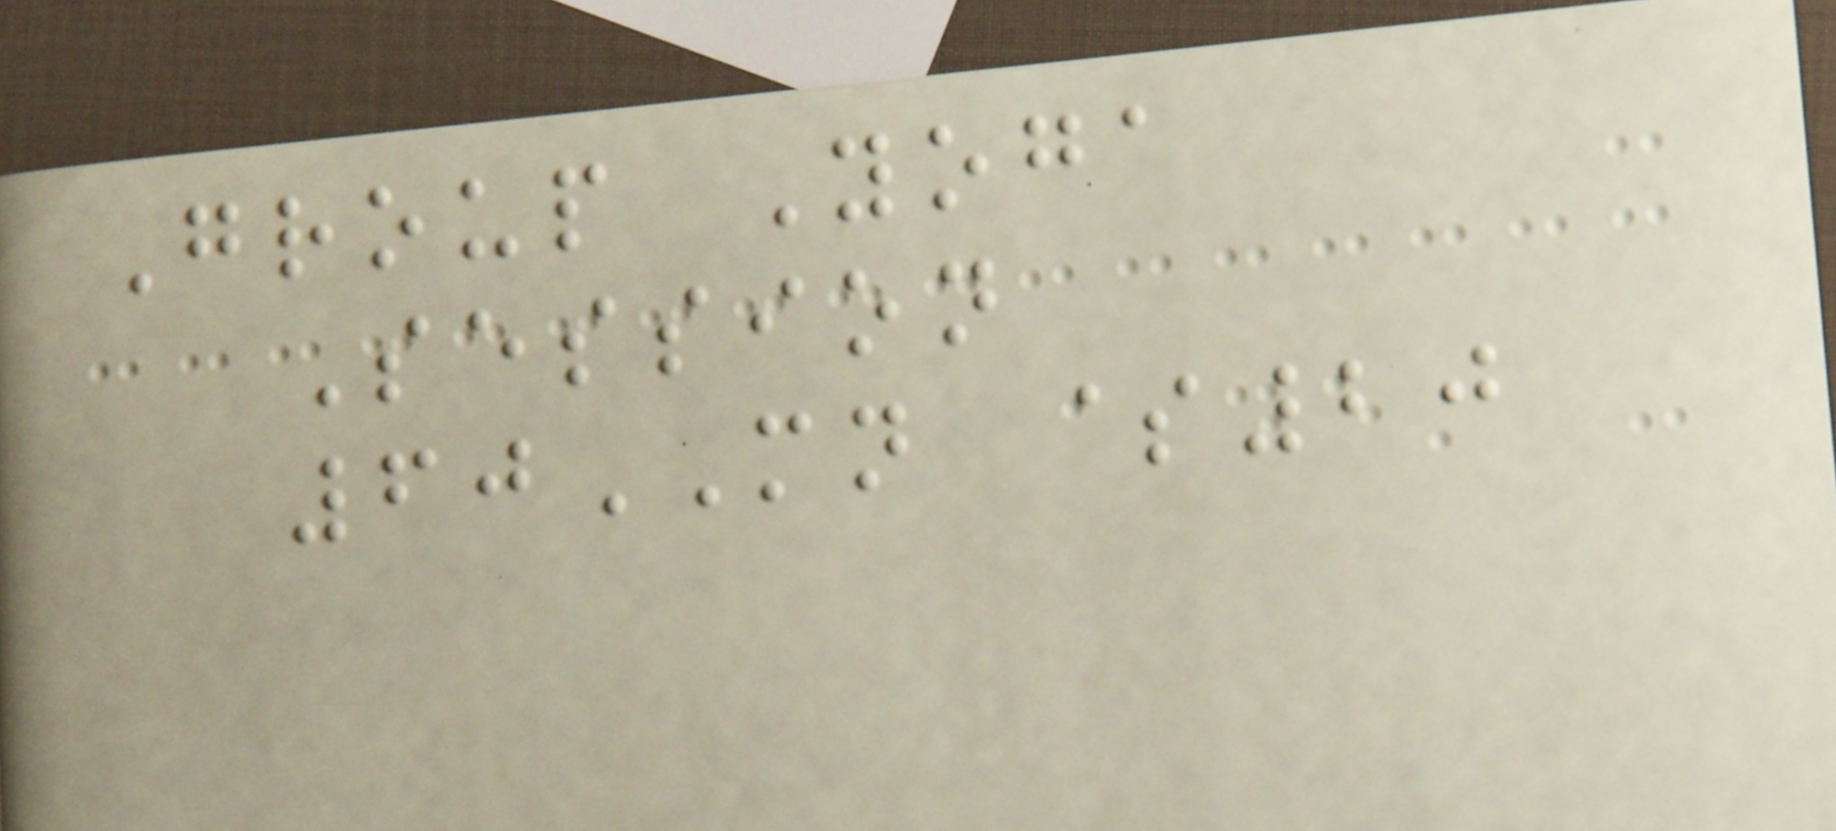Group Yoga
Session
60MN $20
